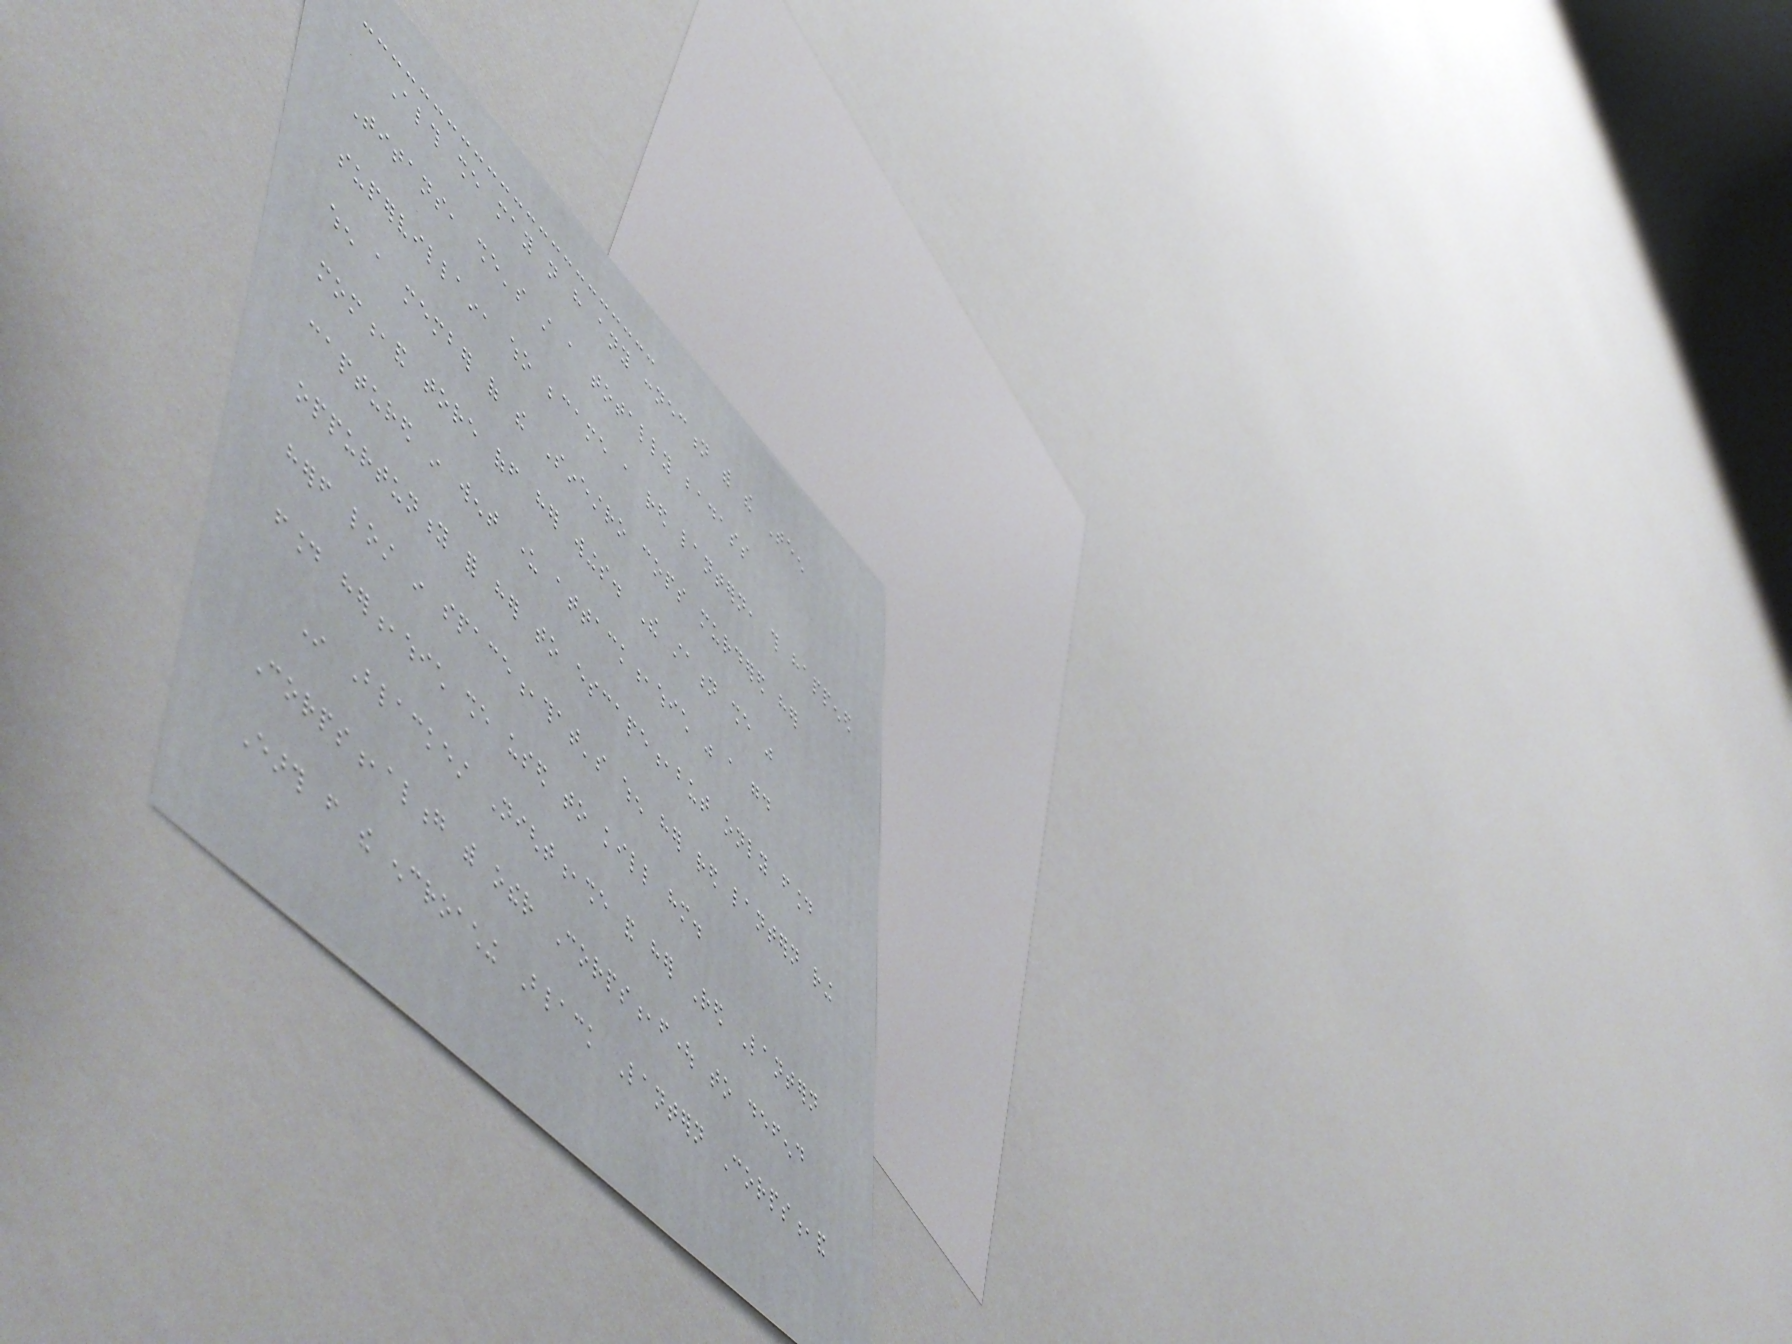Although she may not have any connection with the Teen
Titans, she's still a totally badass
supervillain, who became a red lantern, this happened
when a member of the Sinestro cops murdered her
mom,and tore off her wings. The station she was
captured in went under attack,which was a good
oppurtunity for her to escape,but only found
herself lost in space,that's when her red lantern ring
found her,which she used to kill him.
In Blackest Night,she and her Red Lantern
Corps,along with other Corps,fought to defend
Earth from the encroaching Black Lantern Corps,and
